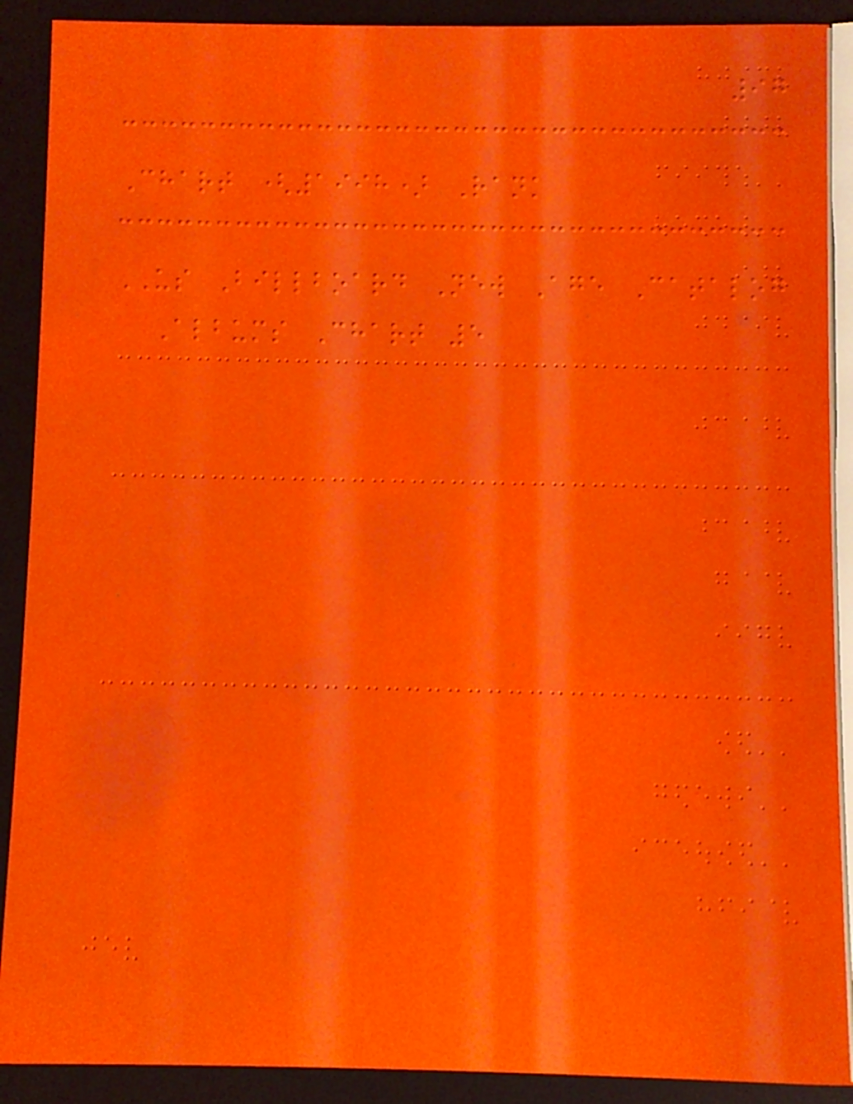97
Chart (1998) Rank
US Billboard New Age Catalog
Albums Chart 5
